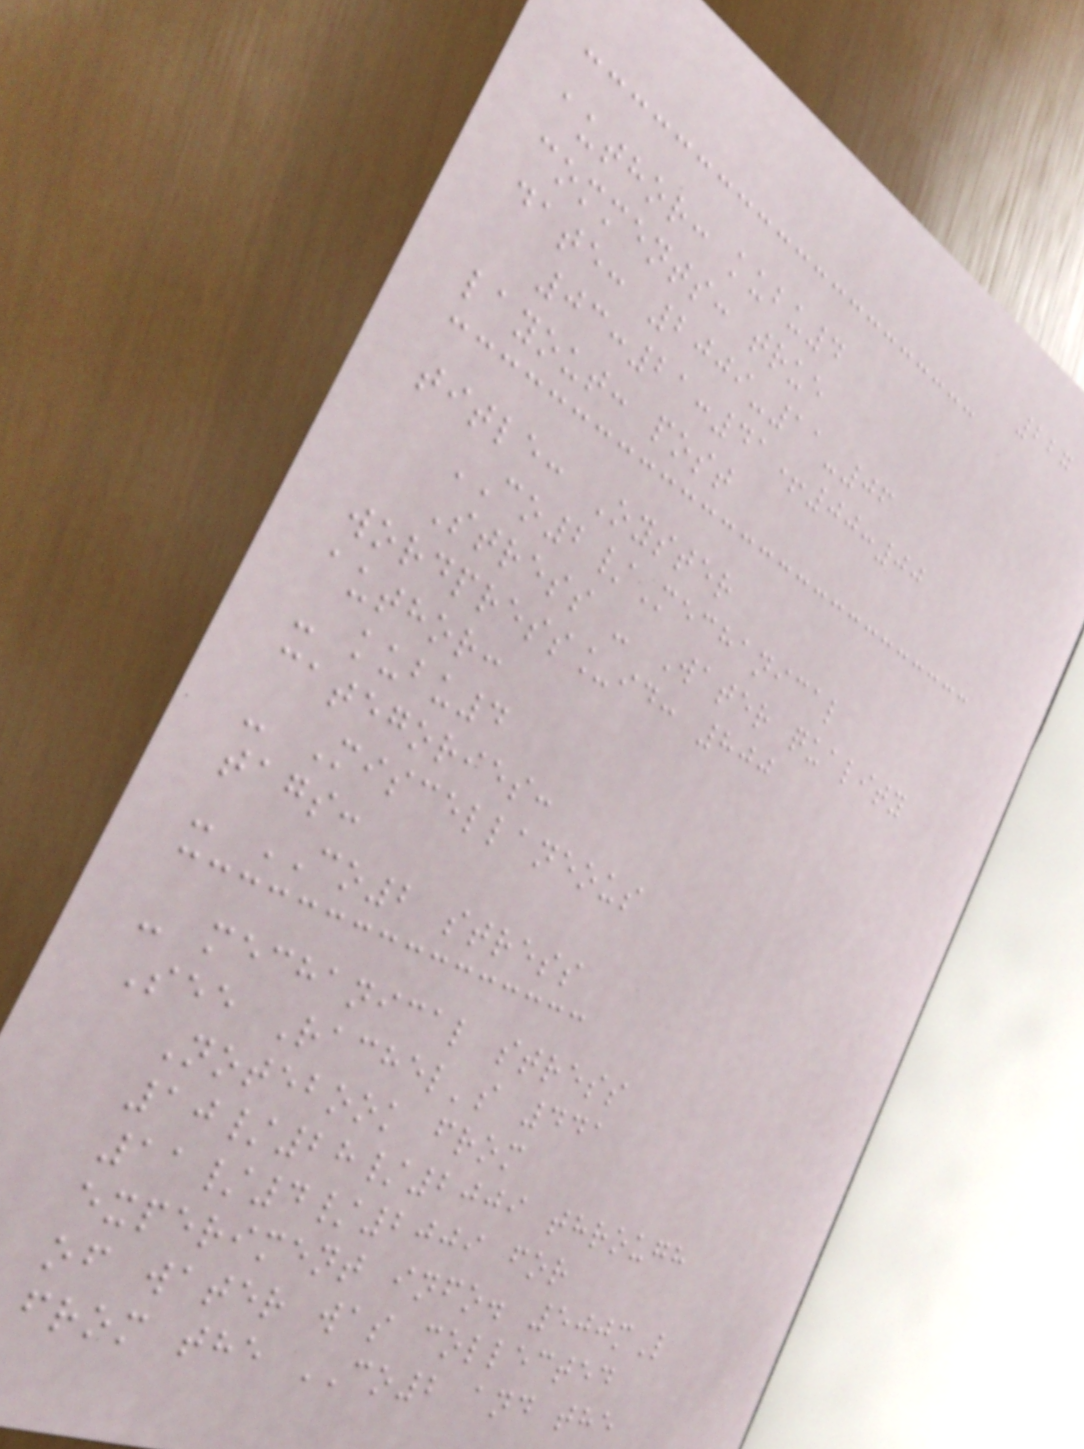227
author: kubu4
comments: true
date: 2009-11-06
03:21:41+00:00
layout: post
title: Oyster
CO2/Mechanical
Stress - Water quality
wordpress_id: 800
author:
- kubu4
categories:
- Miscellaneous
tags:
- CO2 stress
- mechanical stress
See Rachel's 441
Notebook from
10/28/2009 through
11/4/2009 for
experiment info. 500mL
of water was collected
from the CO2 and the
